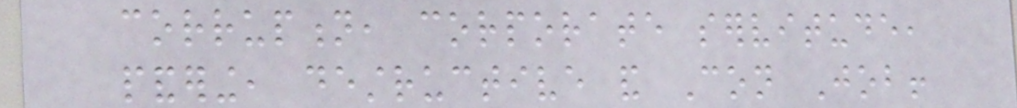corruption, corporate servitude,
pandering, destructive and Con Job!
